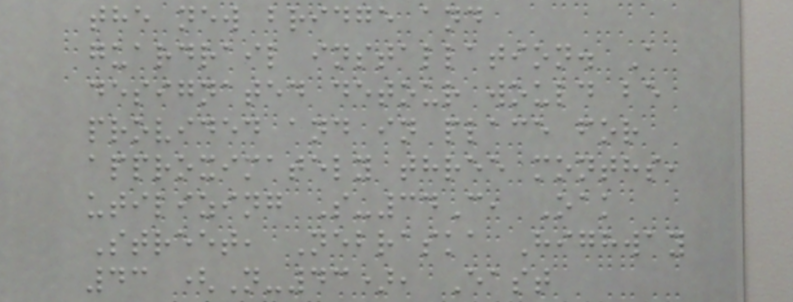the new bridge and
guardrail installation. A
designated detour would be
provided and in place for
approximately three months,
utilizing S-34C, Oak
Street, Nebraska Highway
43 (N-43), East
